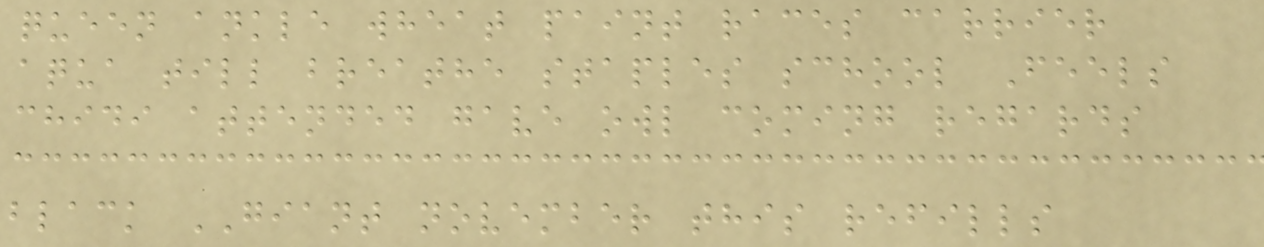queen ankle wheat paint races carrier
aqua till breathe staples school Feels
chidi attended gave owl coming regards
black GIANT november this refills
